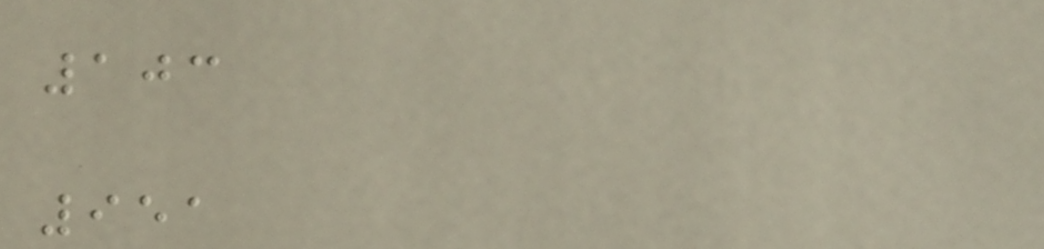103
951
